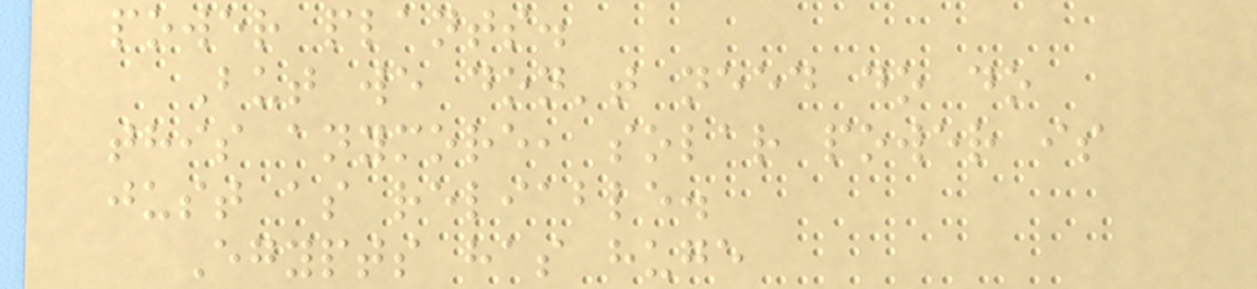power plants.
But we don't need do do
this anymore, solar power is
just as reliable.
Egypts has huge
